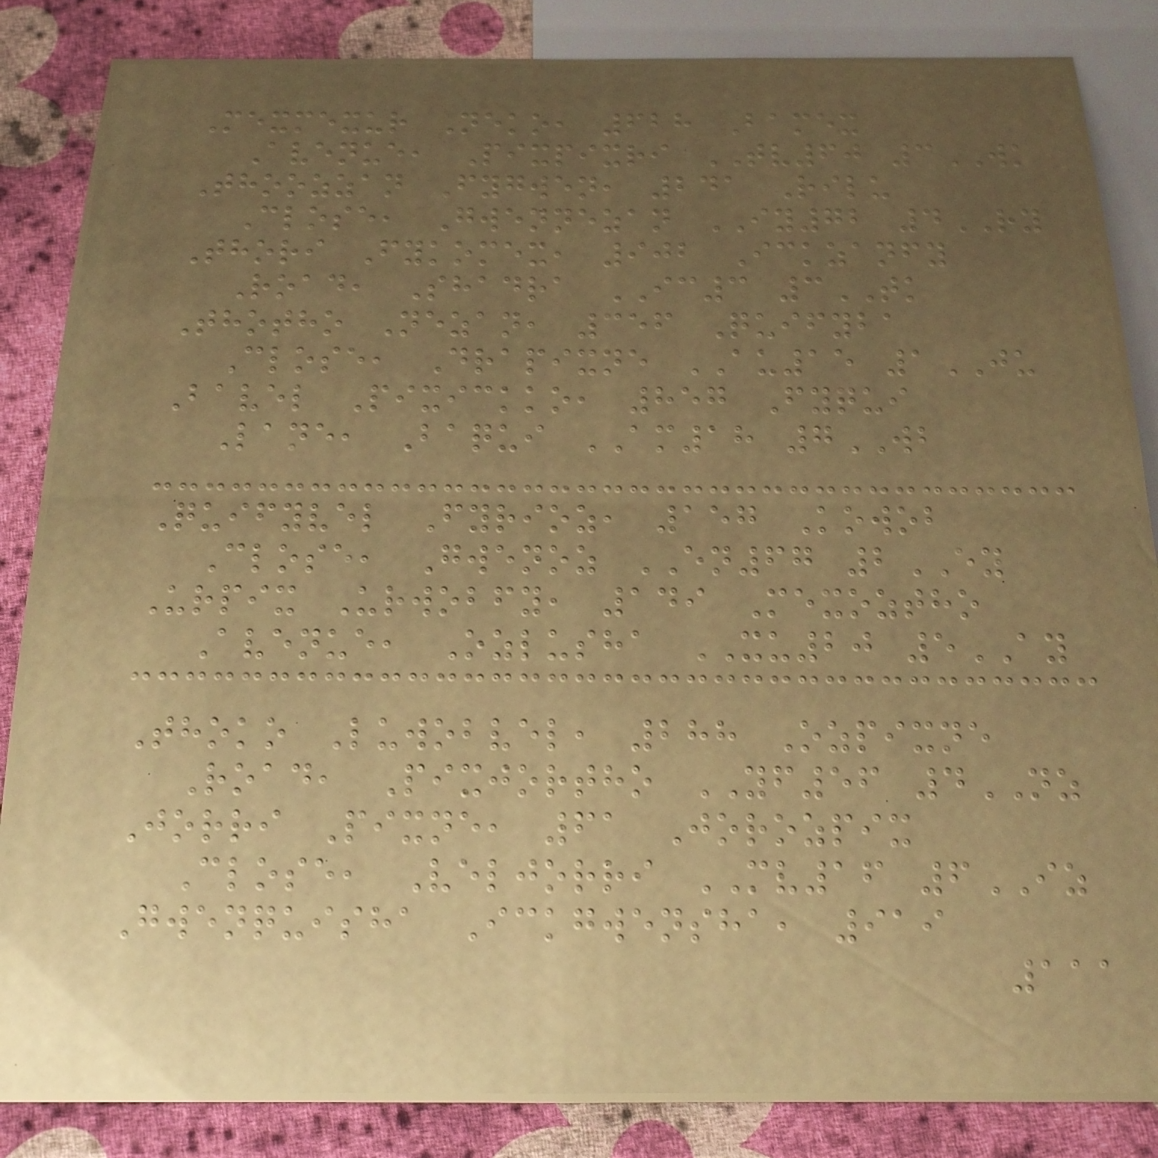Mexmexur Neko, 628 Bamex
Avenue, Pixpixri TV60 3WK
Thoozzan Fygwen, 241 Rilu
Close, Gwennezan IY72 4RY
Thori Fykomex, 902 Ickzanfy
Road, Shadra IC3 3TK
Thotho Nezan, 356 Quifyba
Close, Drapixne AU15 1JU
Bavel Pixickko, 857 Fyqui
Lane, Baqui AM18 7WB
Quifyvel Fyrioz, 157 Kowob
Close, Gwenoz EN67 2EY
Urpix Urwobfy, 149 Mexoztho
Avenue, Ozlusha XU20 5AY
Thoko Luwobvel, 288 Ozpixne
Road, Pixjortho YF56 4NZ
Jorri Pixne, 61 Jorozpix
Close, Veljorri MV16 6IZ
Gwenquisha Ickgwensha, 919
111
